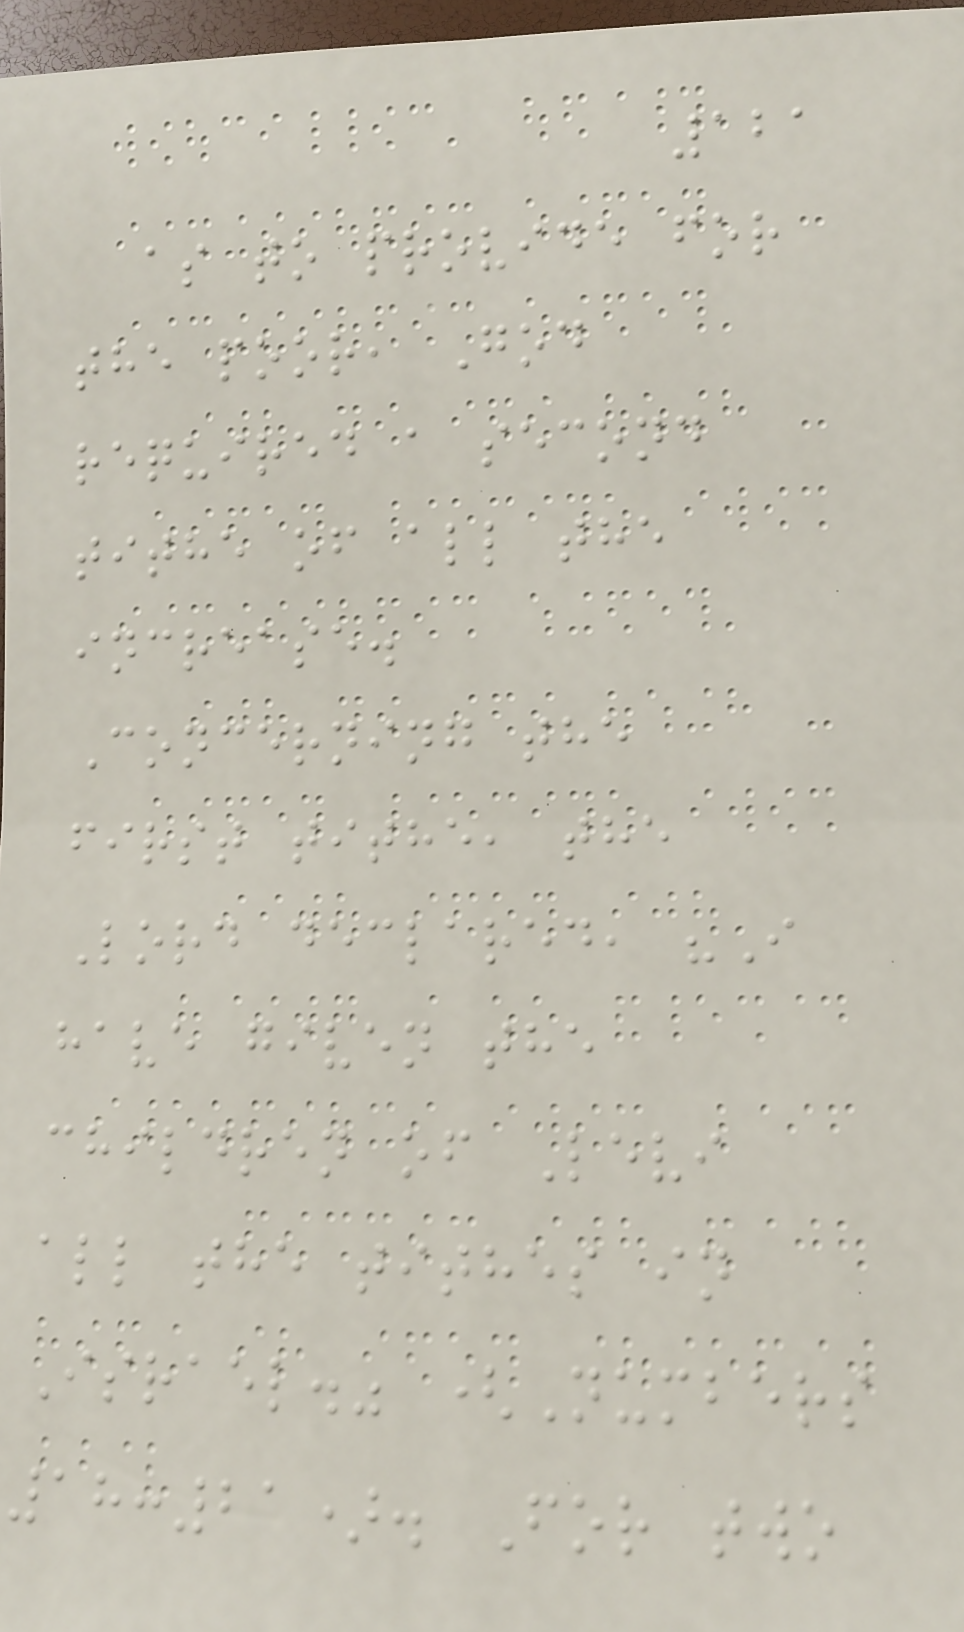121
as to provide for
the poor, God
required a second
tithe of all the
increase.
Concerning the
first tithe, the
Lord declared, "I
have given the
children of Levi
all the tithes in
Israel." (Numbers
18:21). For two
